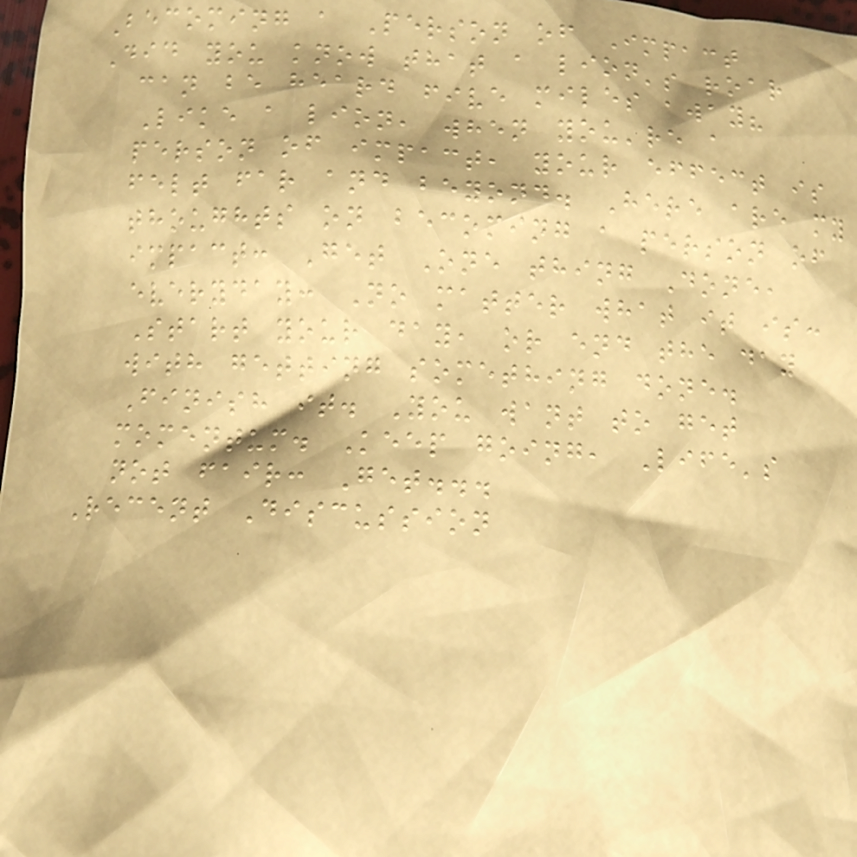Becoming a Person of Impact
Did you know that a lion's roar
can be heard five miles away?
Like a lion, when you're a
person of impact, your effect is
felt far and beyond. Here are my
thoughts on becoming a person of
impact: Get One thing Done,
everyday: No matter what it is:
Start your day, or end the day
with getting something done.
Finish it. You want to get
momentum. Keep going, Life's
not fair: Get...
Recent Discussion
